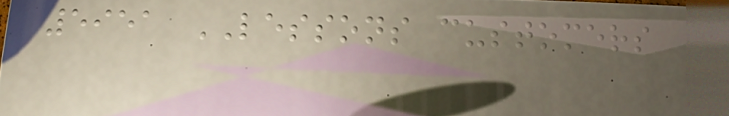5951 LESSONS customers
